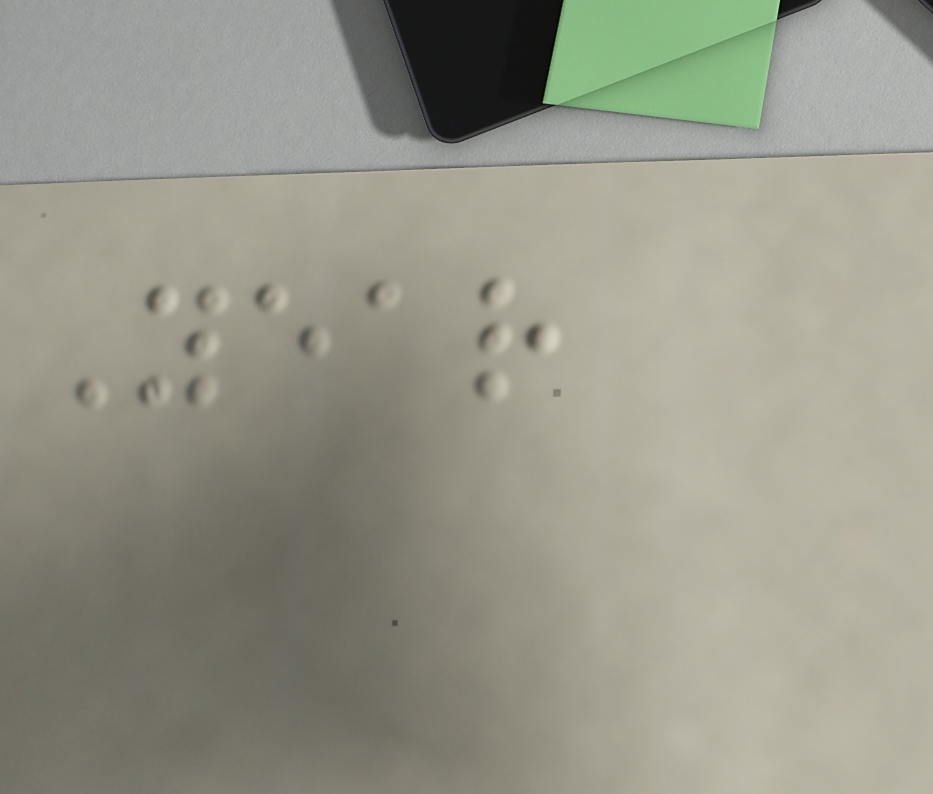Year
